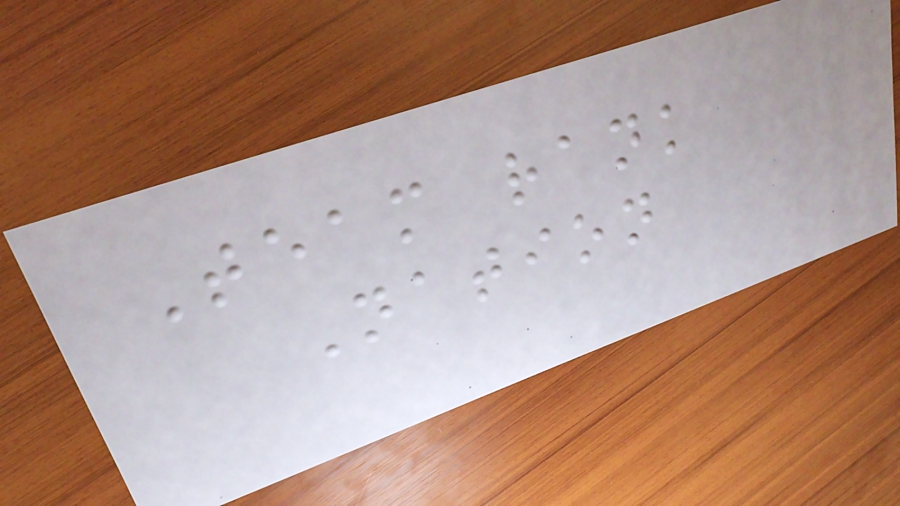Team rank
Nation
